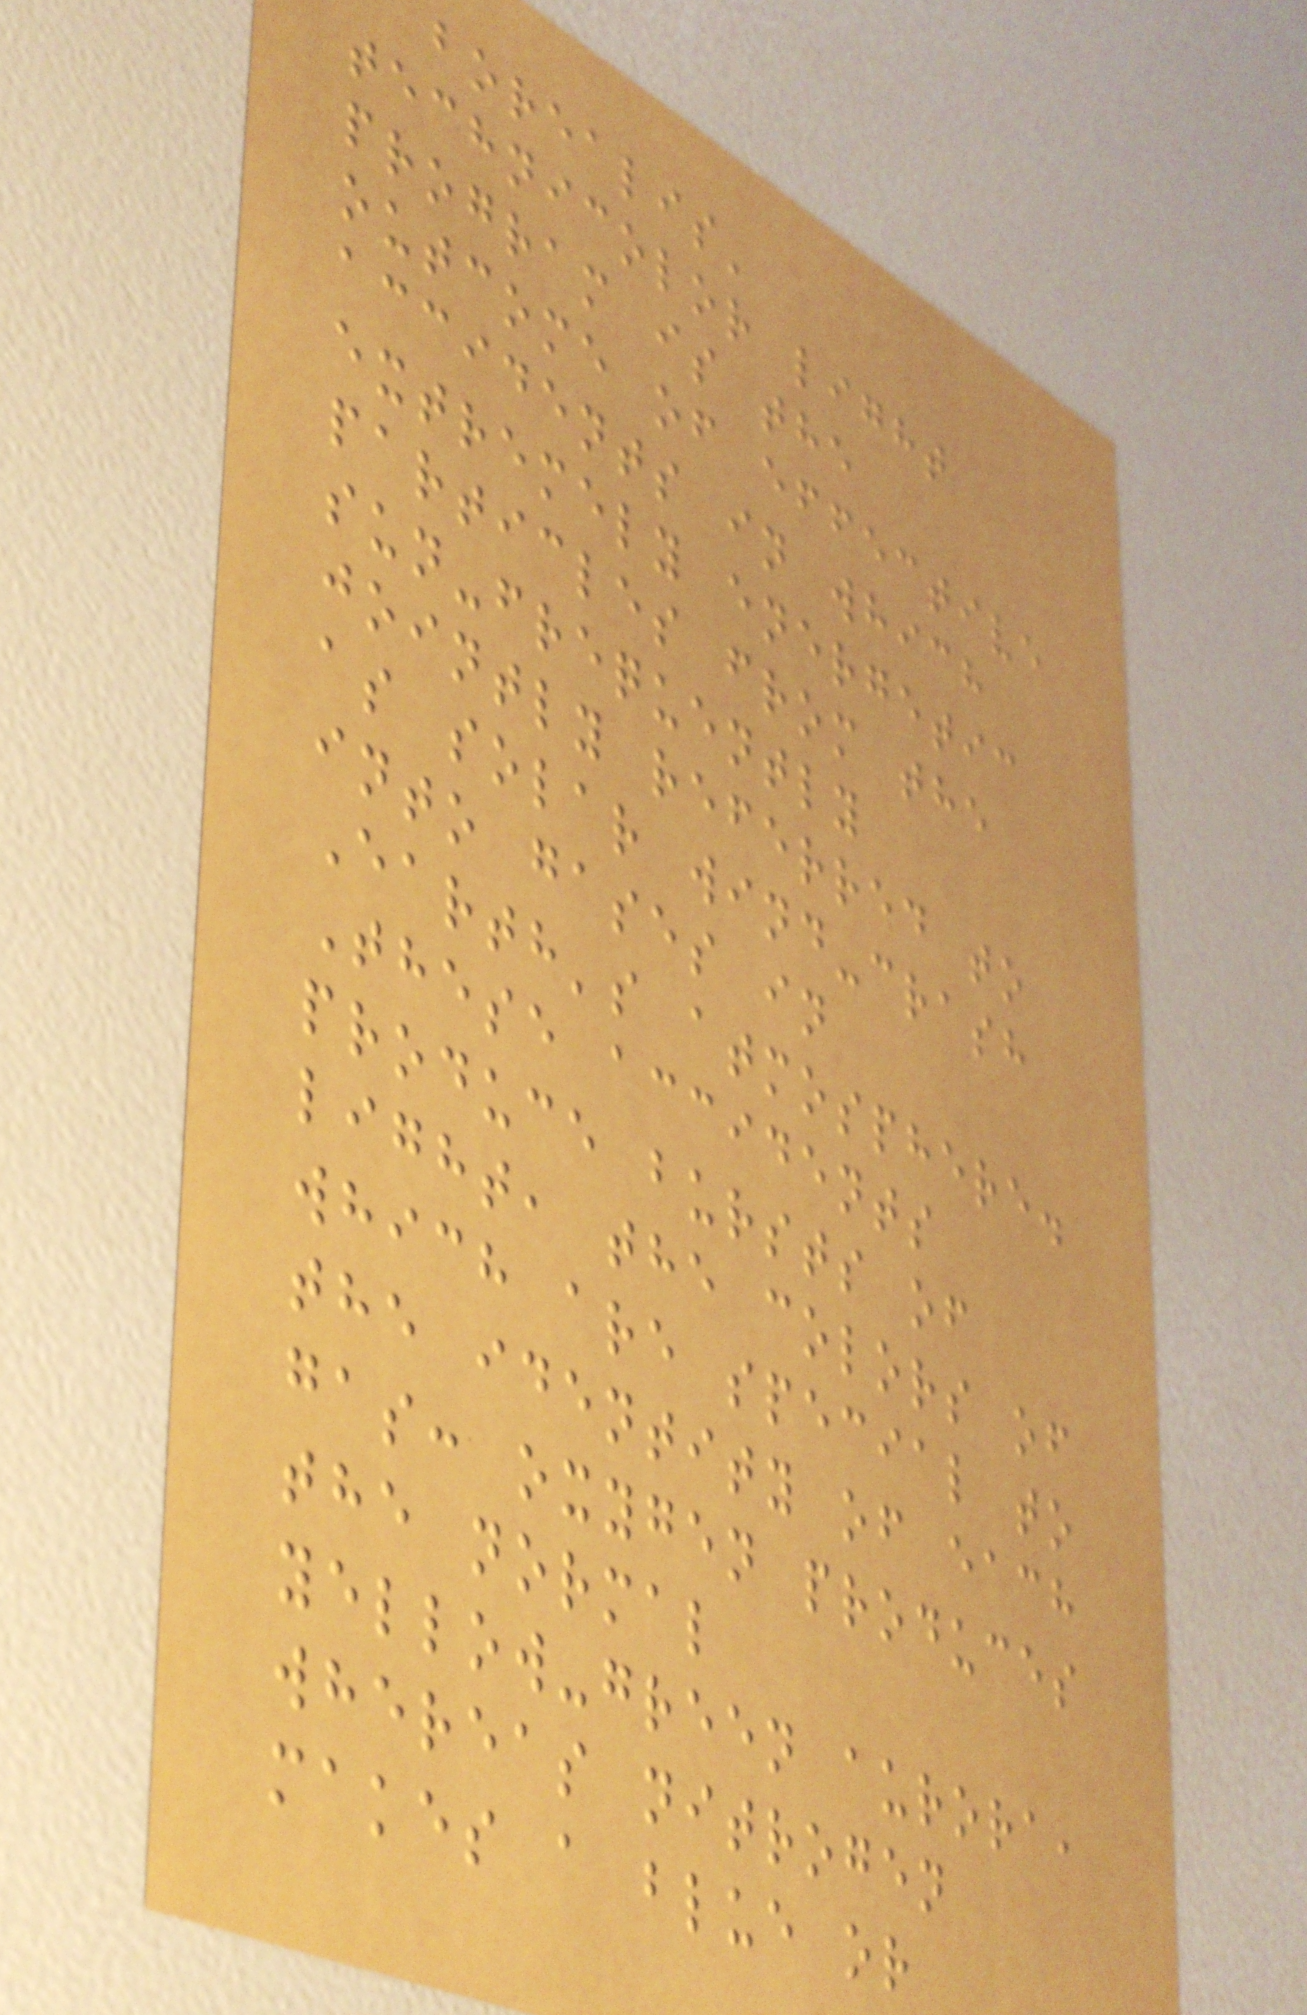borealis'
technicolor light
program is the
outcome of effective
accidents in which
extremely energetic
particles from the
sun-frequently
jointly referred to
as solar wind-crash
into gases in
Earth's atmosphere.
These accidents
produce bursts of
light, the colors of
which are special to
the identity of each
gas: oxygen produces
the normal
yellow-green aurora,
whereas nitrogen
makes a blue or
